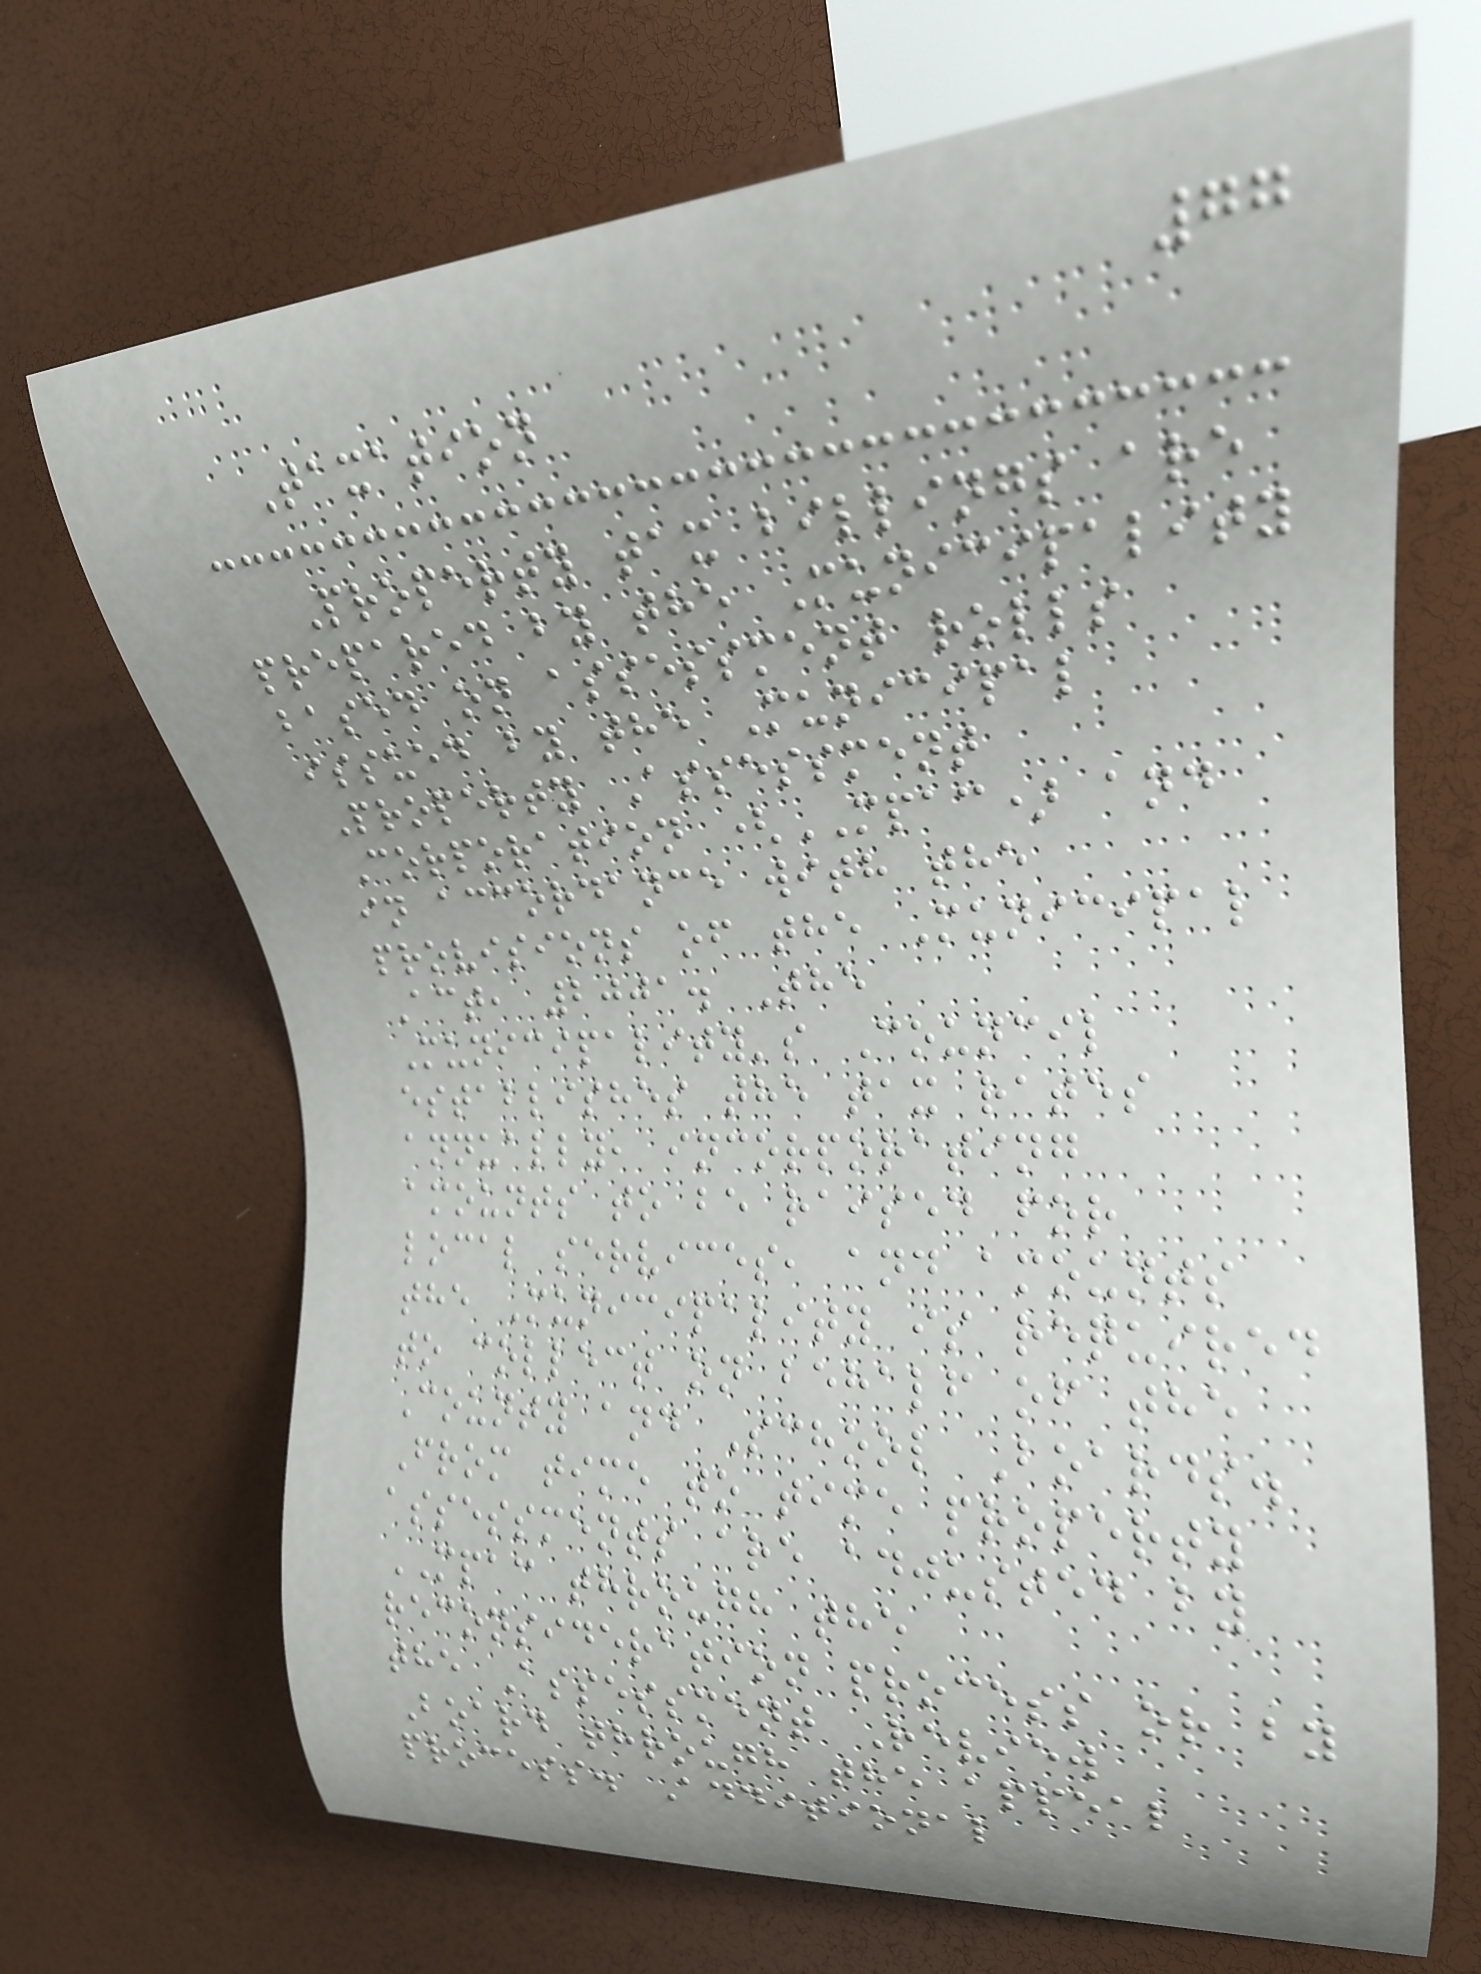77
Taxation
Property tax billings are
prepared by the Municipality
based on assessment rolls
issued by the Municipal
Property Assessment
Corporation (MPAC) and
in accordance with the
provisions of the Municipal
Act, 2001. The
Municipality's Council
establishes the tax rates
annually, incorporating
amounts to be raised for
local services, and amounts
the Municipality is required
to collect on behalf of the
County and School Boards.
From time to time property
assessments are adjusted by
MPAC through the
reconsideration process or by
the Assessment Review
Board through the appeal
process. Additional
